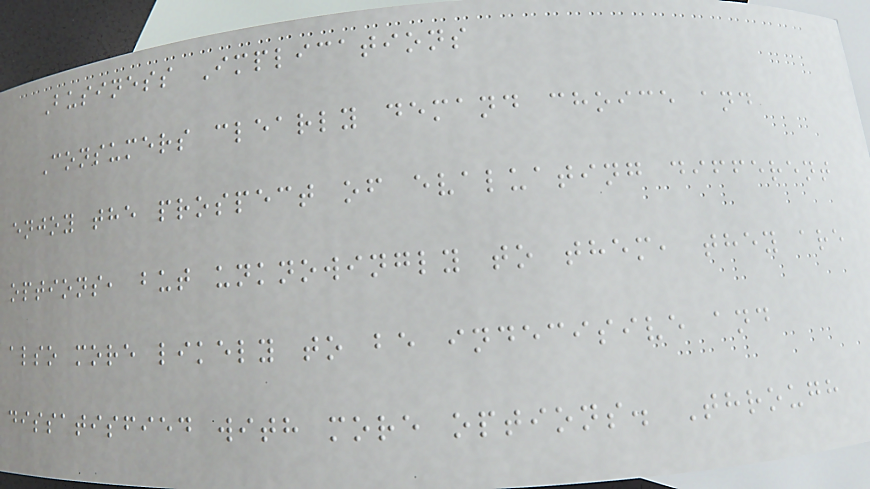Business Implications
Consumers clearly demand choice and
enjoy the prospect of evaluating different
options, but unknowingly to them, they are
also more likely to be indecisive and
dissatisfied with more options. Through
